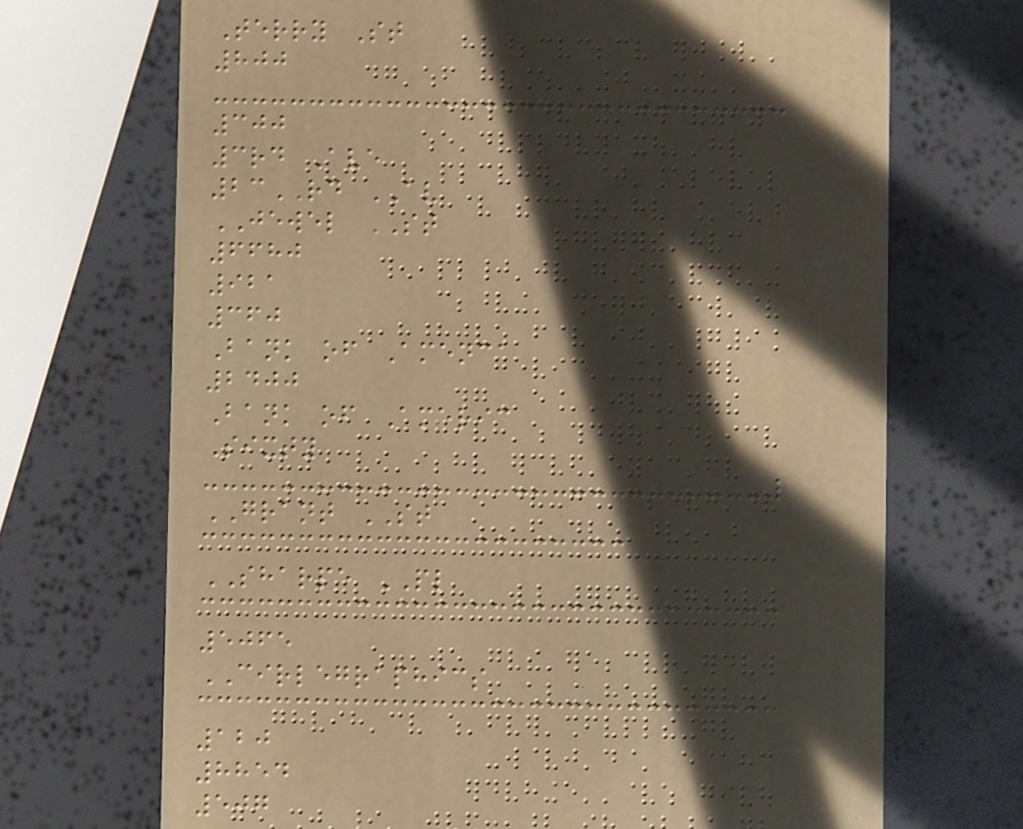Terry St
800
300
3rd Ave
23RD AV
JEWEL ST
6680
921
360
Bank of Amenca
2400
Bank of Americ
Sixty
GRANT ST
SHARPE PL
5065
CIRLEGRAPHICS
120
8854
507
